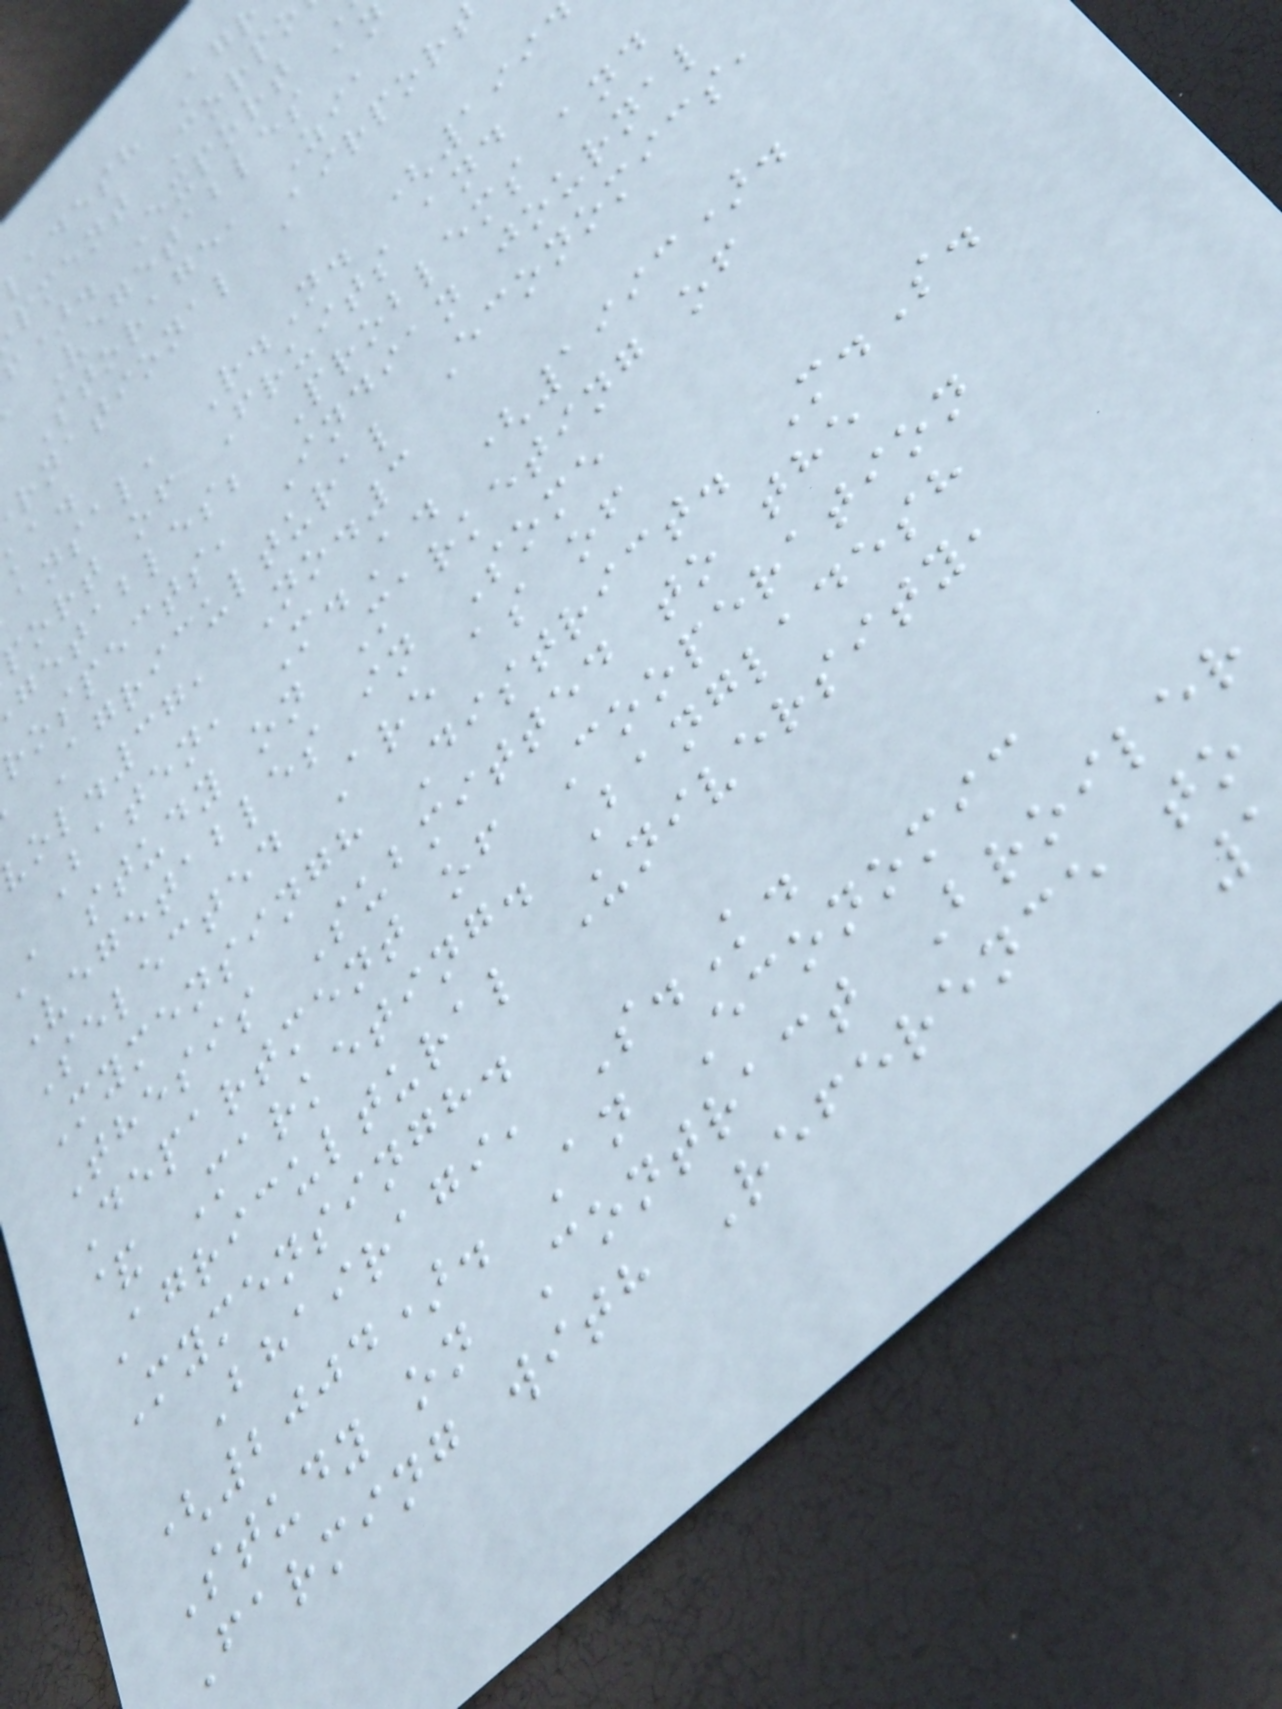ladesh Agr
pment Corpo
f). Export
Vegetables an
Storage, Zia
rnational Airport
ansal, R.N. (199
port of Fruits and
getables; Problems and
rospects, Indian journal
Agricultural Economics,
ol.37, No.3
Baten, M.A. (1993).
a study on Marketing of
Vegetables in Some
Selected Are as of
Mymensingh District. M.S.
Thesis Submitted to the
Department of Cooperation
& Marketing. Bangladesh
Agricultural University,
Mymensingh.
Bhairagi, S.K.
(2004). An Economic
Study on Contract Broiler
Farming with Reference to
